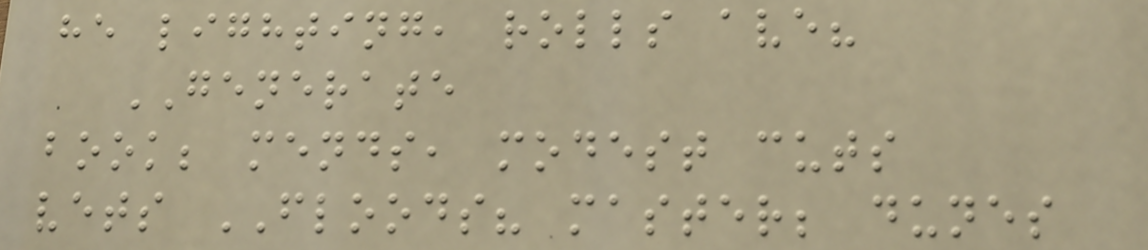he lighting, rolls ave?
GENERATE
book; mends, modest cuts
vets FLOODS? master; dunes
